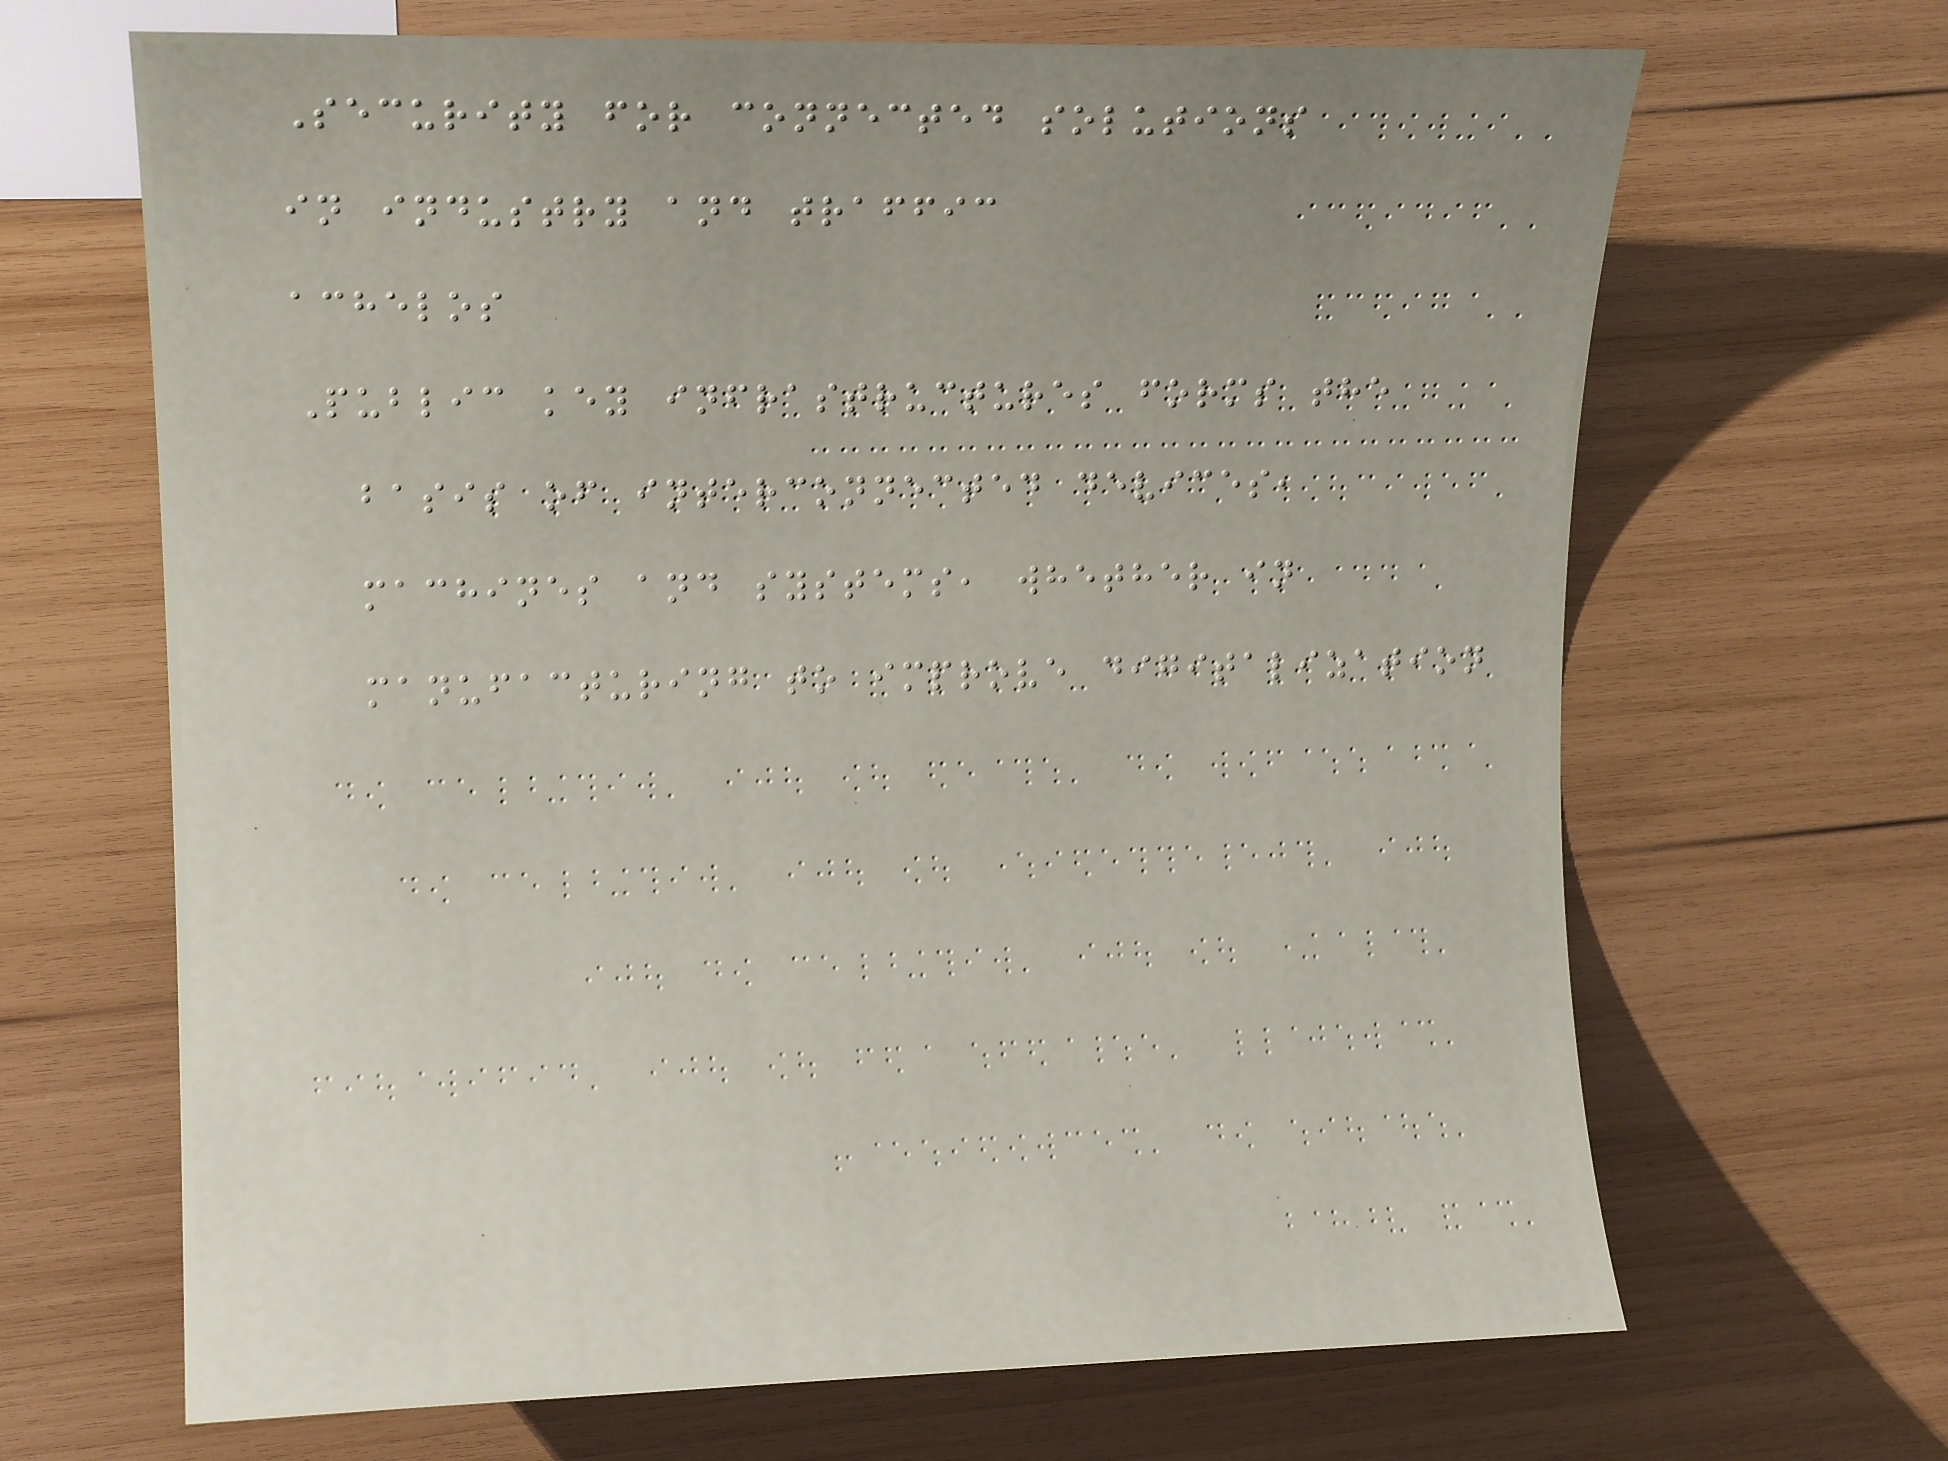Security for connected solutions
in industry and traffic
achelos
Public key infrastructures forms the
basis of interconnected devices,
machines and systems, whether in
manufacturing to improve digitalization
